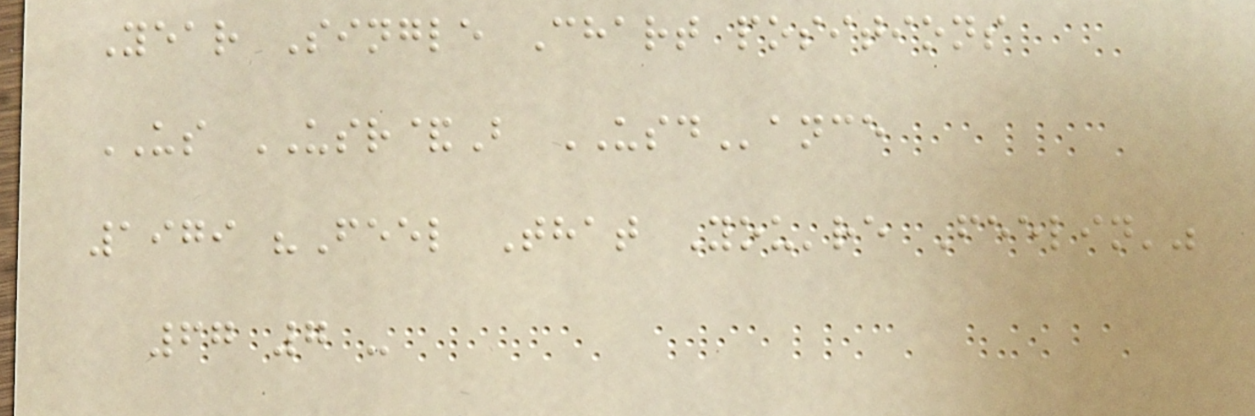Year Single Chart positions
US USR&B USDance
1979 "Feel That You're Feelin'"
67 7 -
